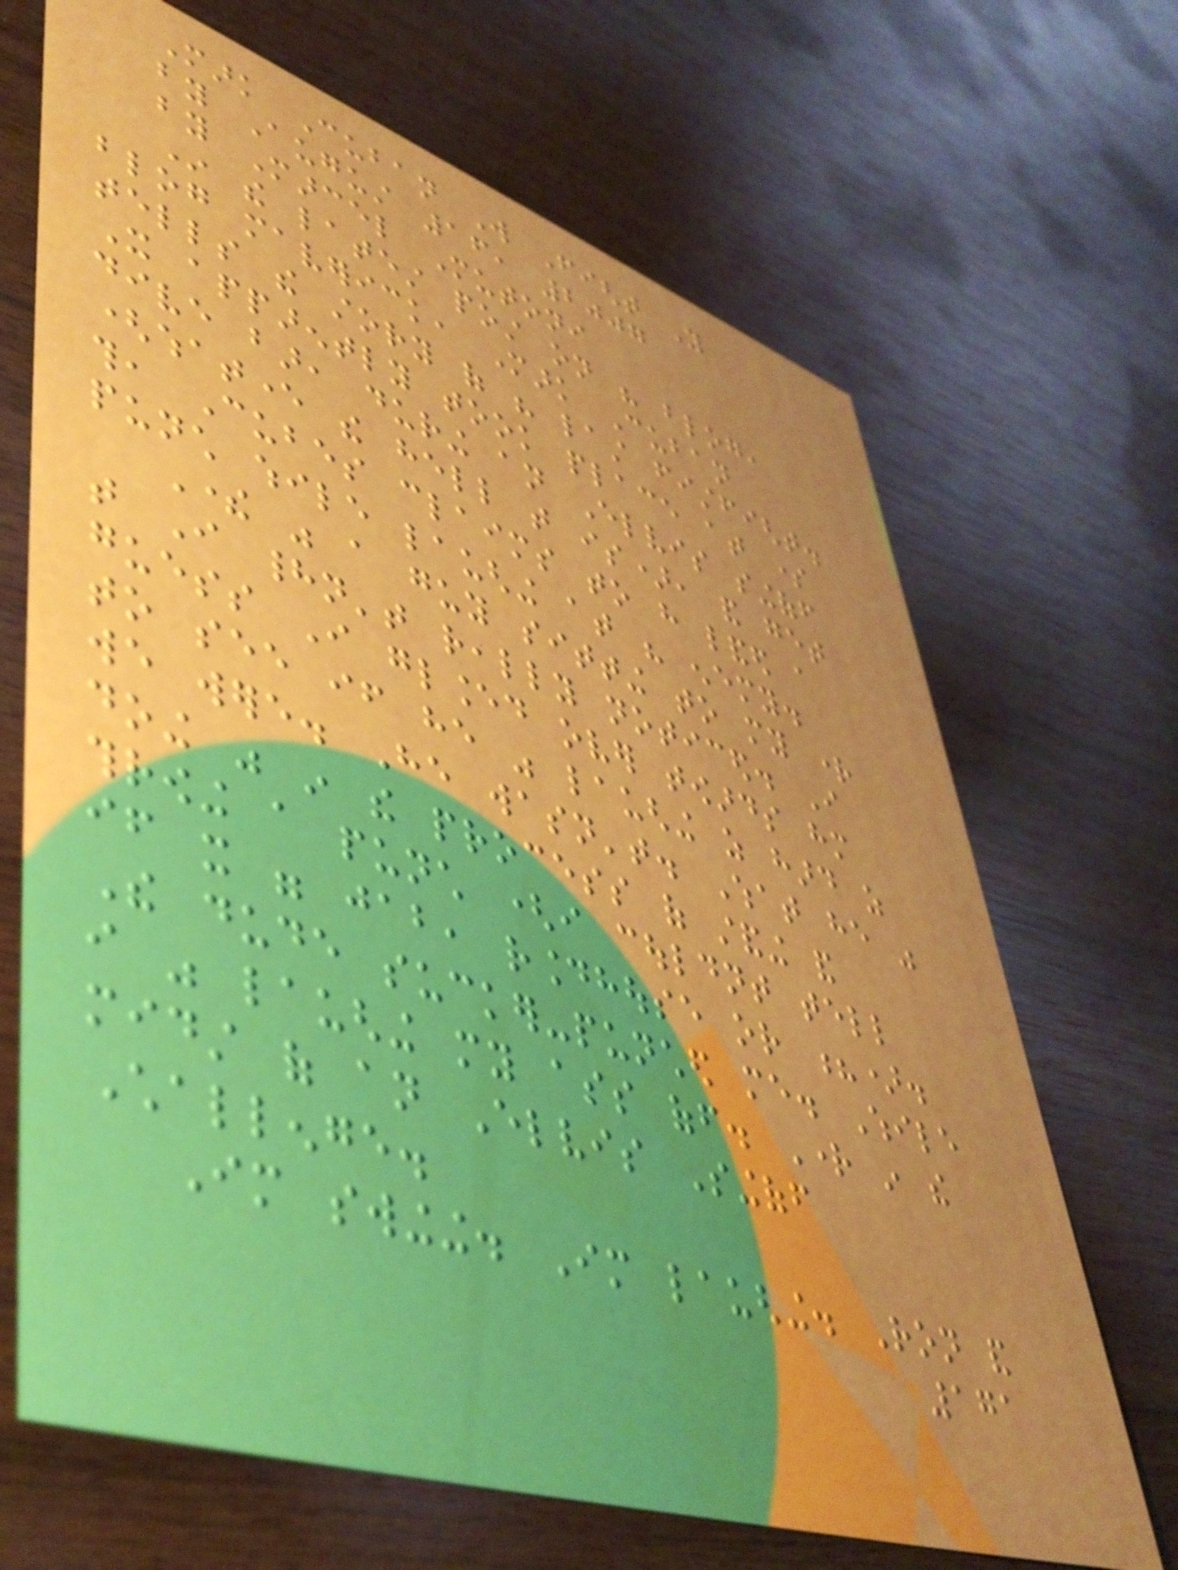Mark Cuban Will Fight You
by August 16, 2007
by Marcel Mutoni
In the latest post on his blog,
blog maverick, Mark Cuban
tells the story of his last fistfight.
It apparently took place at some
dive bar, during an Elvis singoff
(whatever the hell that is), and get
this, Cubes claims to have landed a
punch while laughing at his enemy.
There was a guy sitting to my right
that I hadn't really noticed. I
guess I glanced over towards him
to see if he was laughing as hard as
we were. He wasn't. What he was
doing was in the process of standing and
throwing a punch (i couldnt tell
if it were jab, roundhouse or ?).
The dude sucker-punched me. While
i was laughing my ass off. Right in the
midst of an Elvis Singoff
Challenge.
Im swinging. Im laughing. Ron and
171
